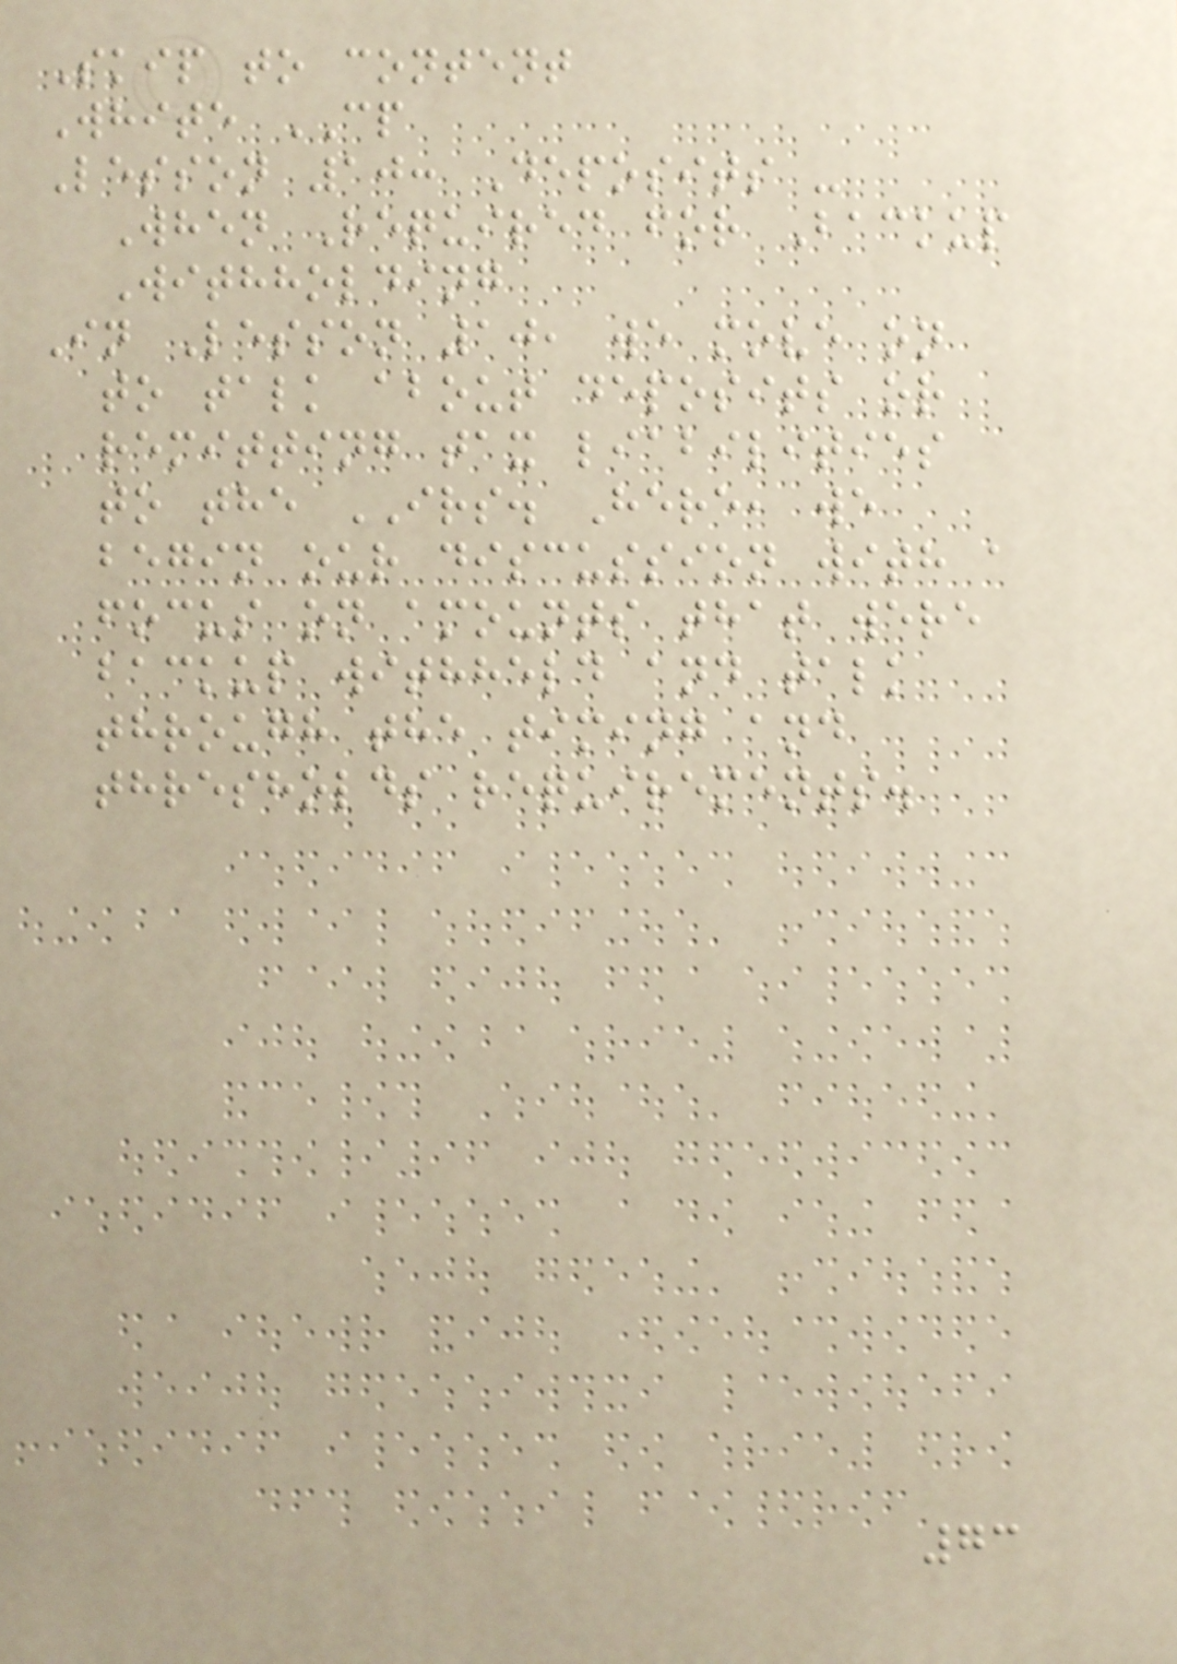Skip to content
White CP
Lesson 10: Deposits -
When Required for Backup
Withholding
In Lesson 10, we move on
to talk about deposits or
remitting tax liabilities
to the IRS. Here, we
begin our discussion with a
focus on amounts that were
backup withheld and talk
through the timing and
thresholds requirements.
73
